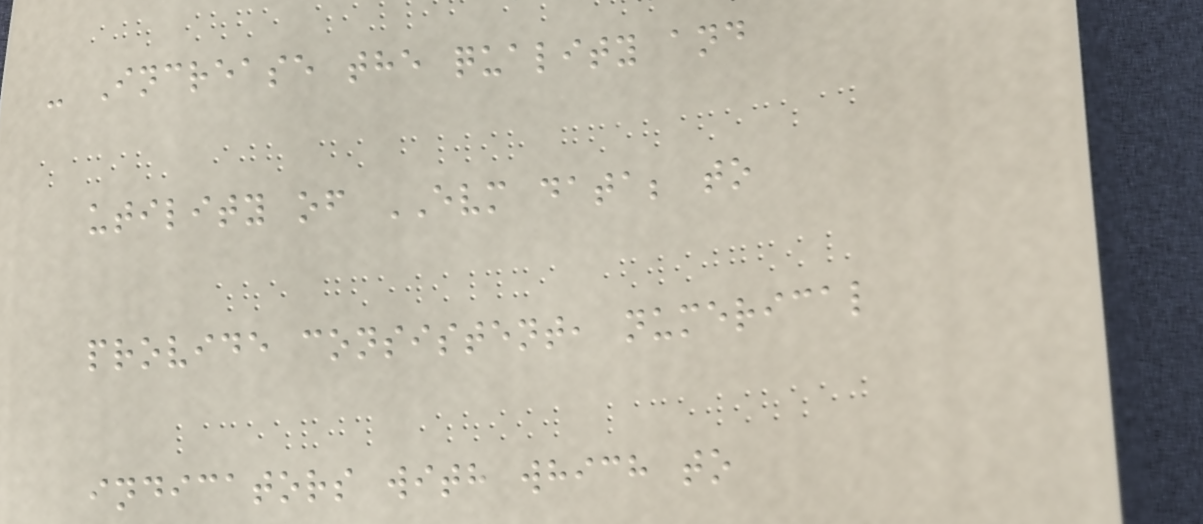- Increase the quality and
utility of EVM data; to
provide consistent, numerical
indicators with which to
